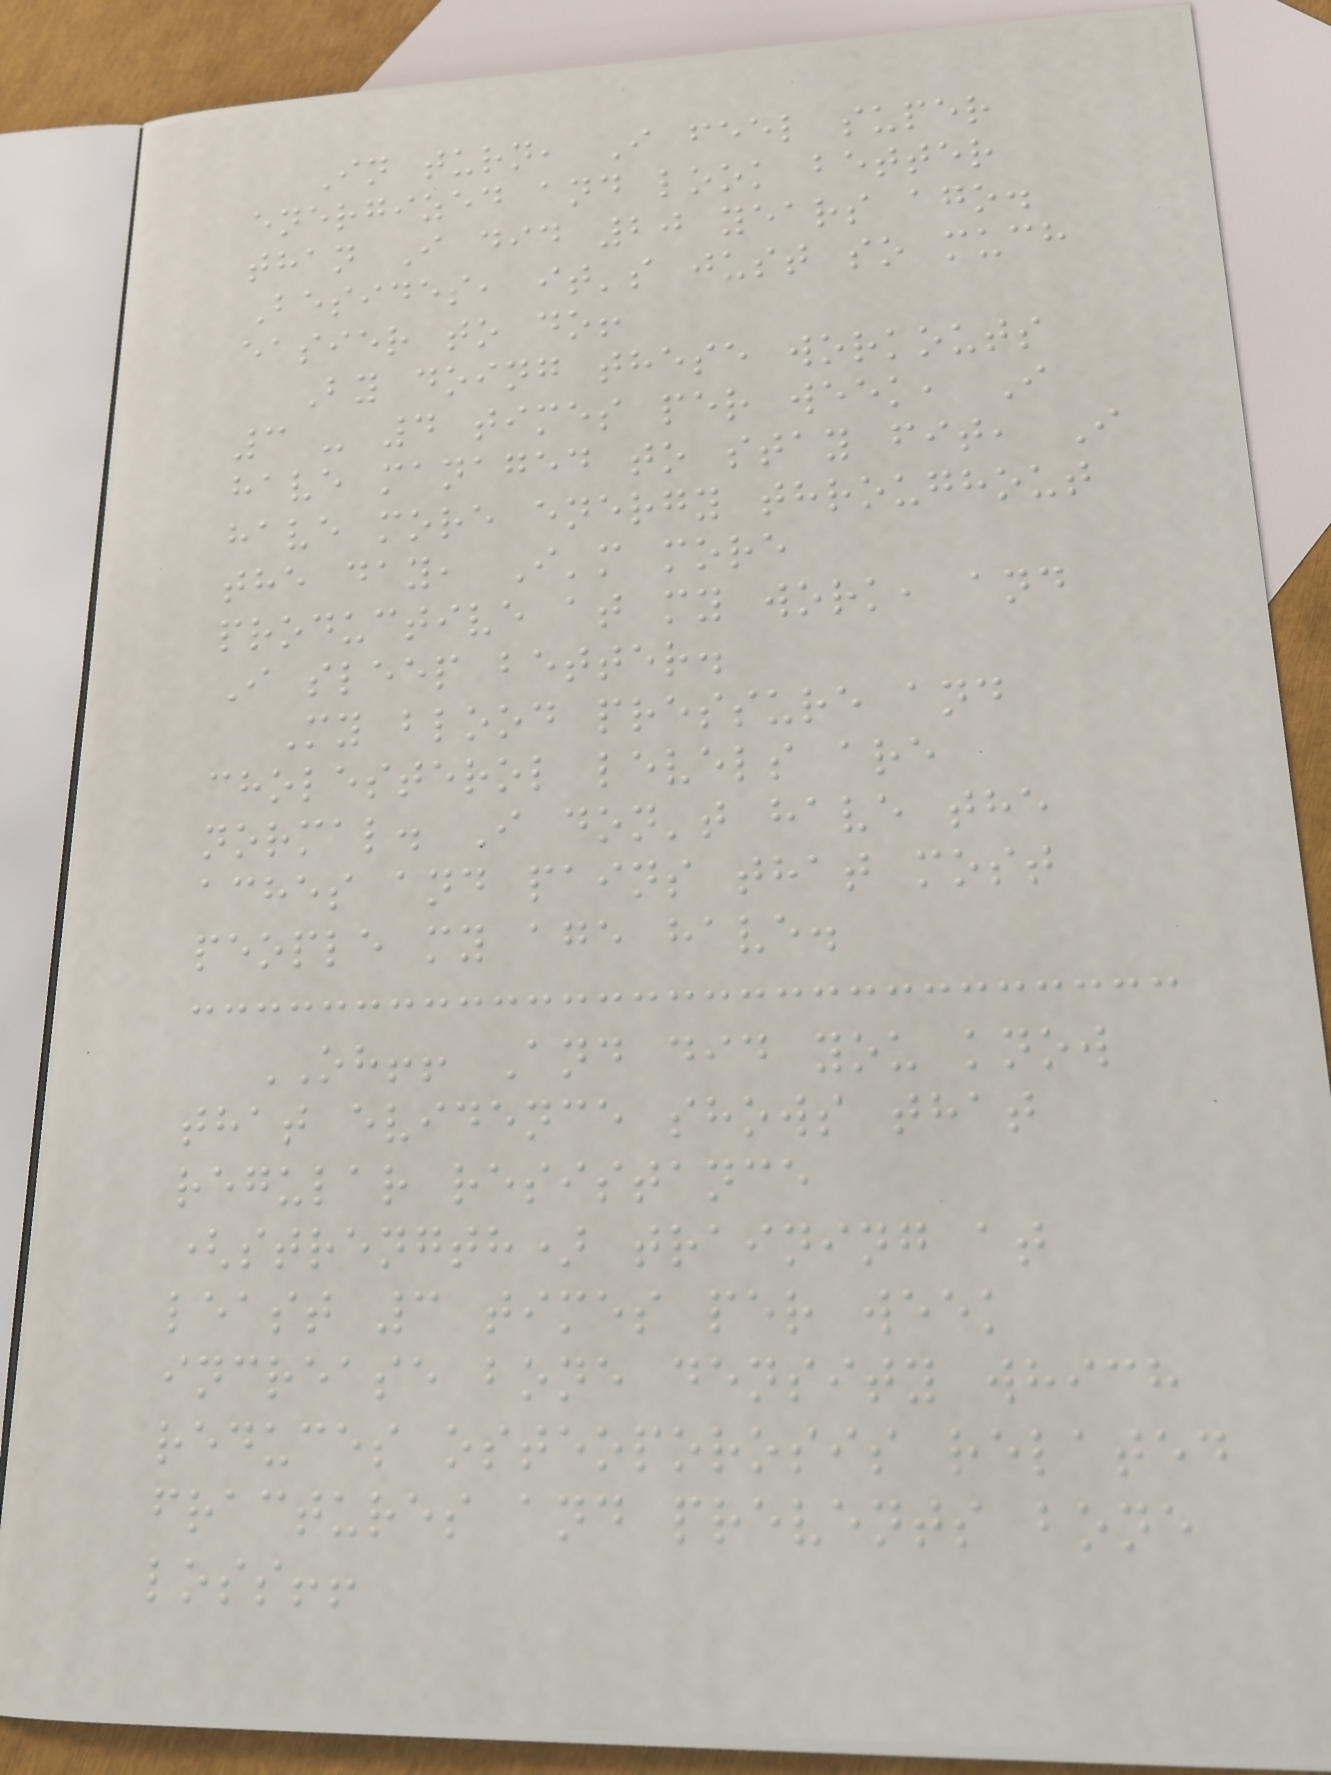In turn, I feel super
energized and look better
than I did 20 years ago.
Besides, it's just so much
easier to do!
By doing these workouts
3 - 4 times per week, I
have managed to stay fit, I
have more energy throughout
the day, I'm more
productive at my work, and
I sleep better.
My blood pressure and
cholesterol levels are
normal. I don't have the
aches and pains that most
people my age have.
OH!! And did you know
that evidence shows that
regular resistance
(strength) training at
least 3 times per week
increase bone density which
reduces osteoporosis related
fractures and prevents bone
loss!!
